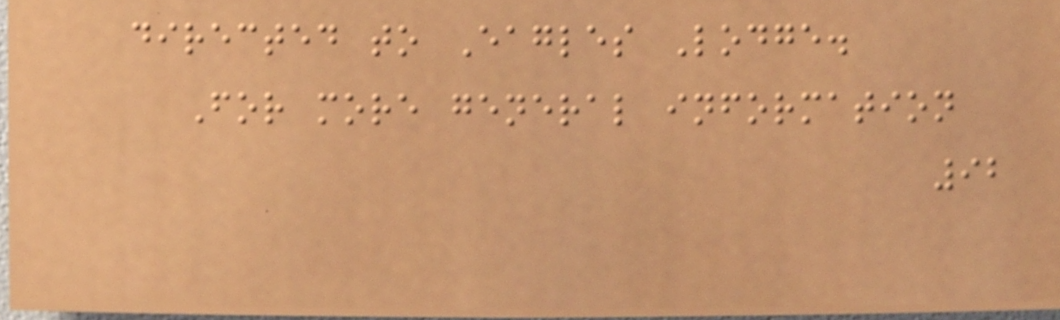directed to Eagles Lodge.
For more general information
92
